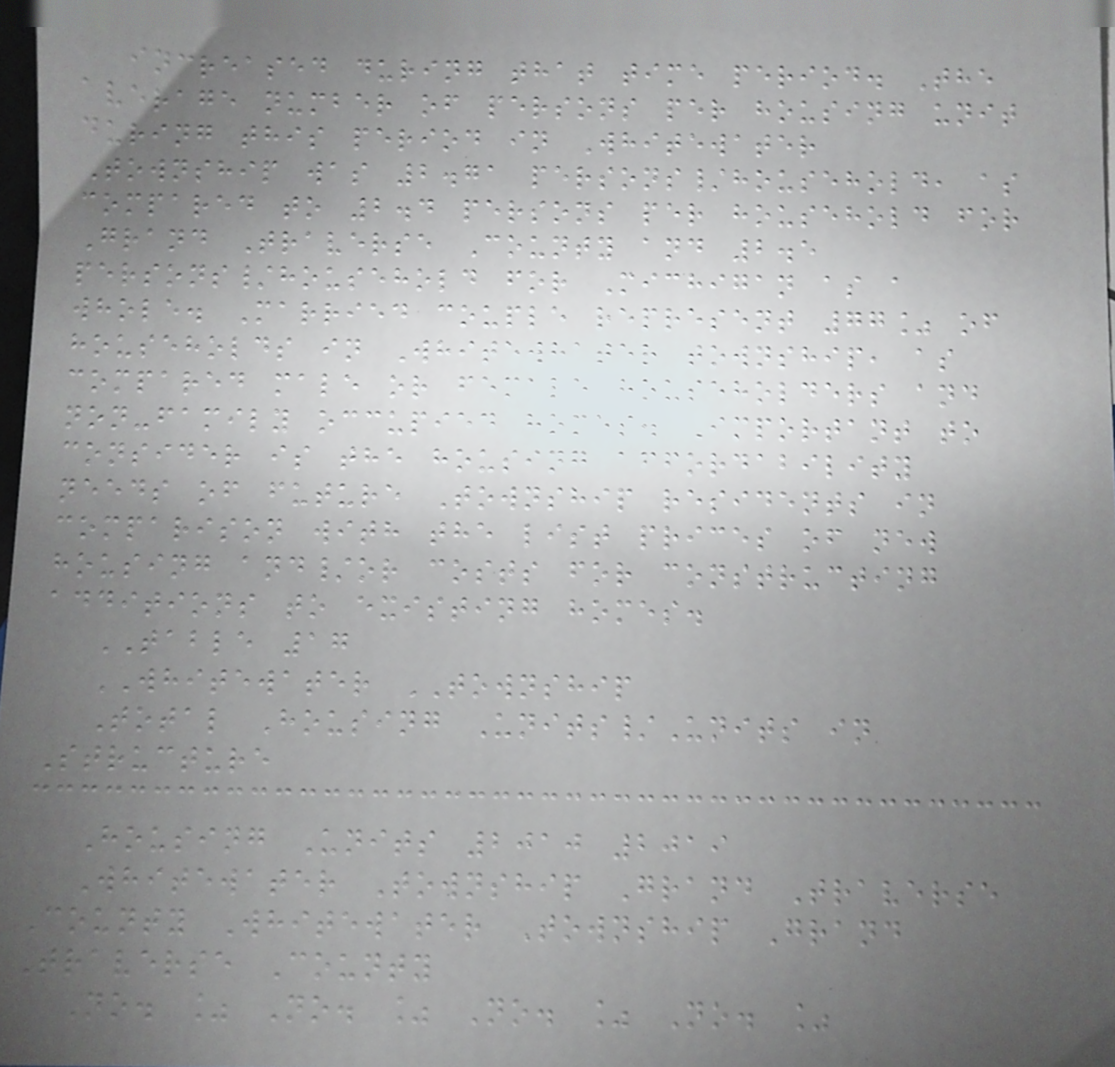increased during that time period. The
average number of persons per housing unit
during this period in Whitewater
Township was 2.71 persons/household, as
compared to 2.4 persons per household for
Grand Traverse County and 2.5
persons/household for Michigan as a
whole. Married couple represent 77% of
households in Whitewhater township, as
compared male or female householders and
non-family occupied homes. Important to
consider is the housing affordability
needs of future Township residents in
comparison with the list prices of new
housing and/or costs for constructing
additions to existing homes.
TABLE 17
WHITEWATER TOWNSHIP
Total Housing Units/Units in
Structure
Housing Units 2010 2019
Whitewater Township Grand Traverse
County Whitewater Township Grand
Traverse County
No. % No. % No. % No. %
